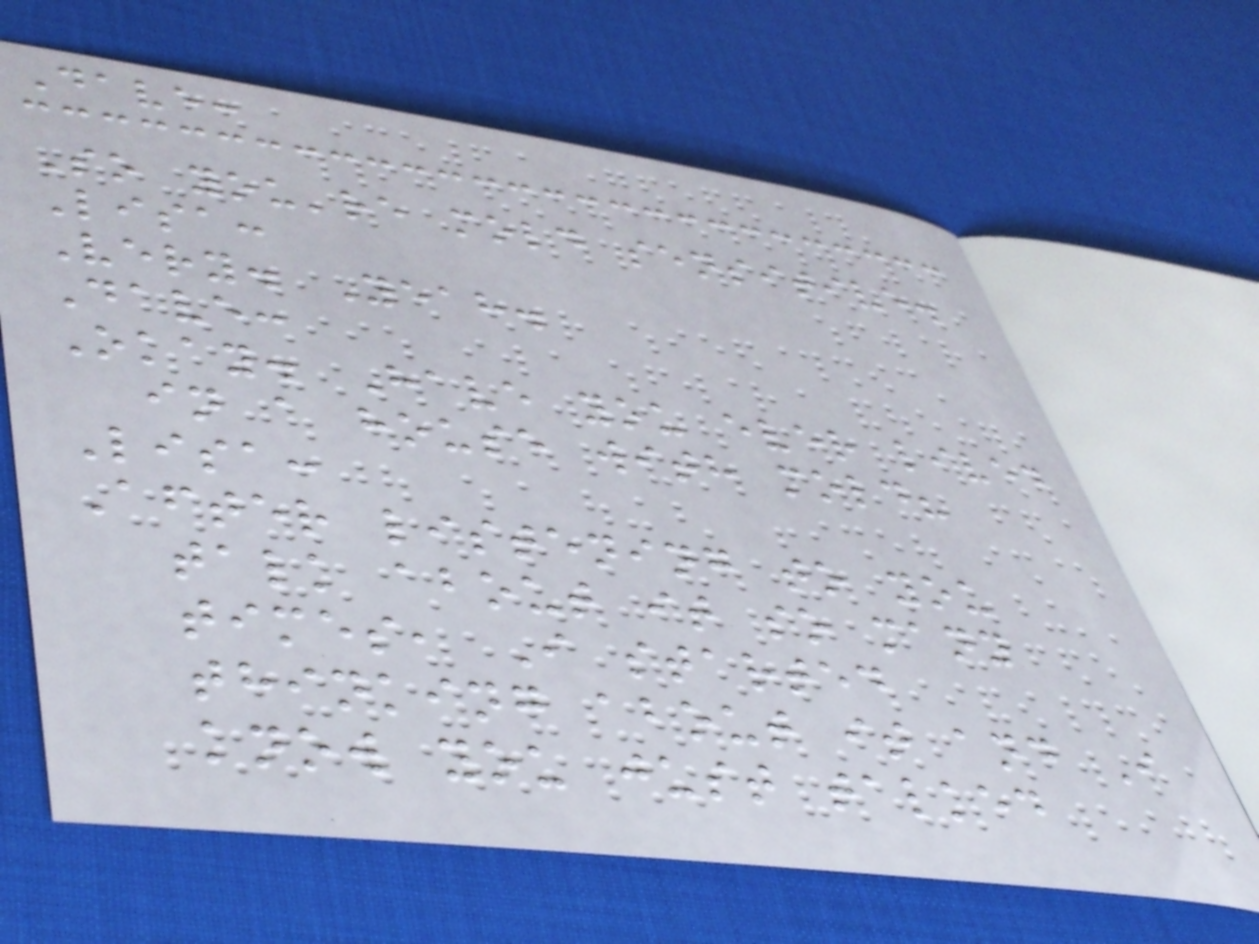Dave:
So you're mold sensitive.
Lisa:
Very. Yeah.
Dave:
Okay. Have you ever lived
in a house with mold?
Lisa:
After listening to you
talk about it so many
times, I started
thinking about it and I
know you just talked
